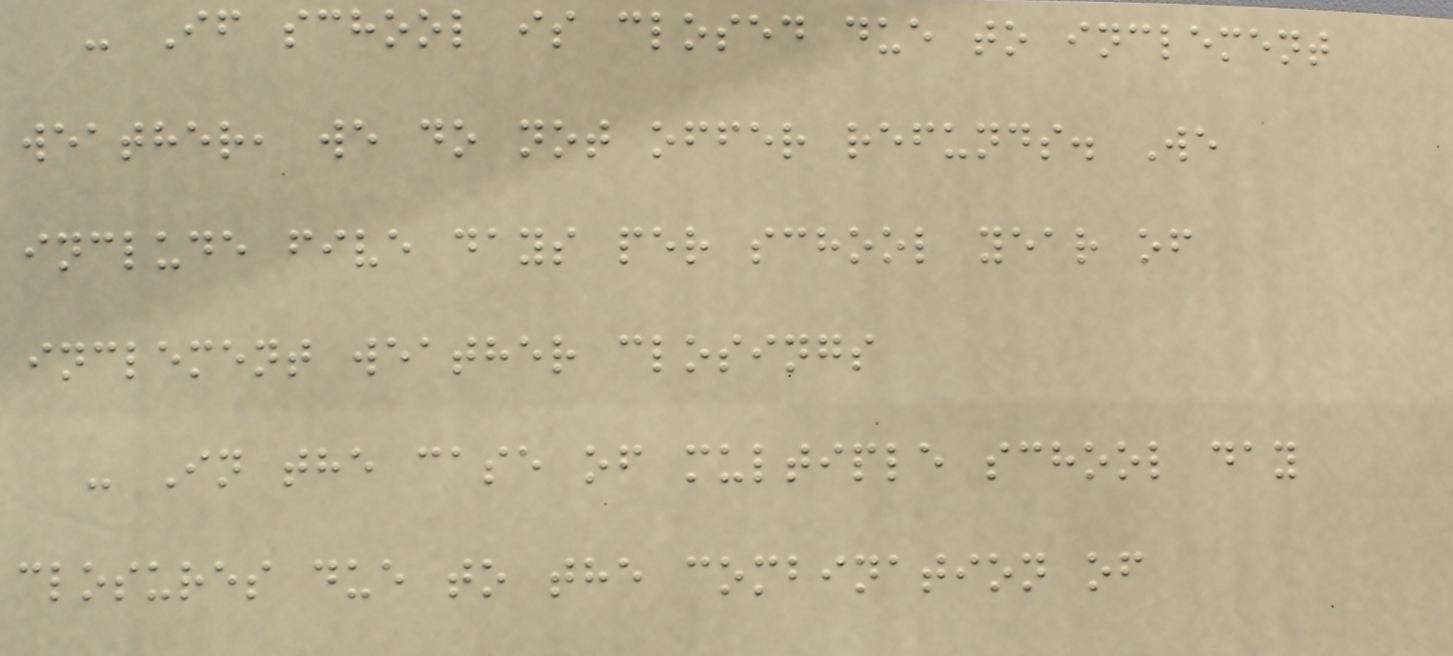- If school is closed due to inclement
weather, we do not offer refunds. We
include five days per school year of
inclement weather closings
- In the case of multiple school day
closures due to the combination of
